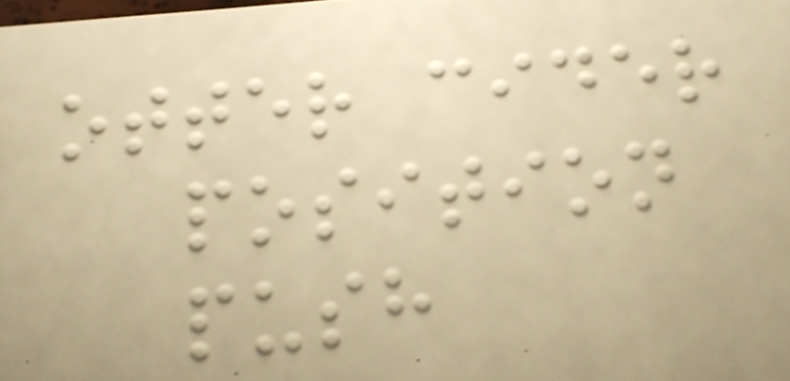otter cider
position
push
